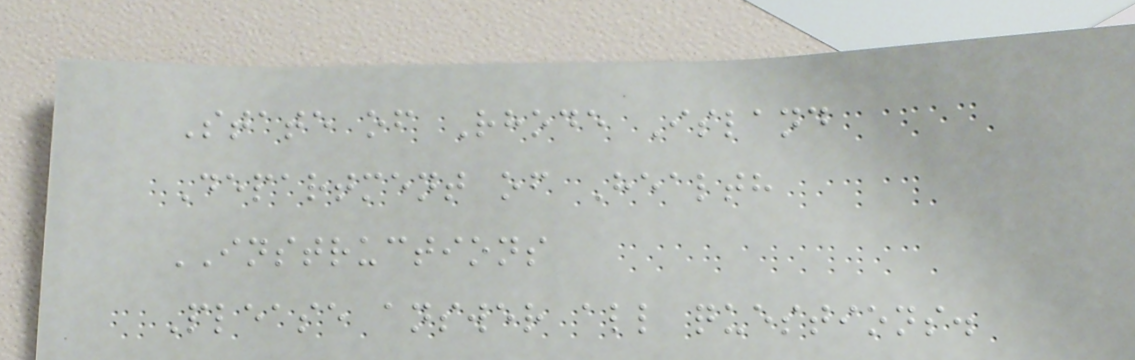State of Rhode Island
Department of Health
INSTRUCTIONS
Please answer all questions.
